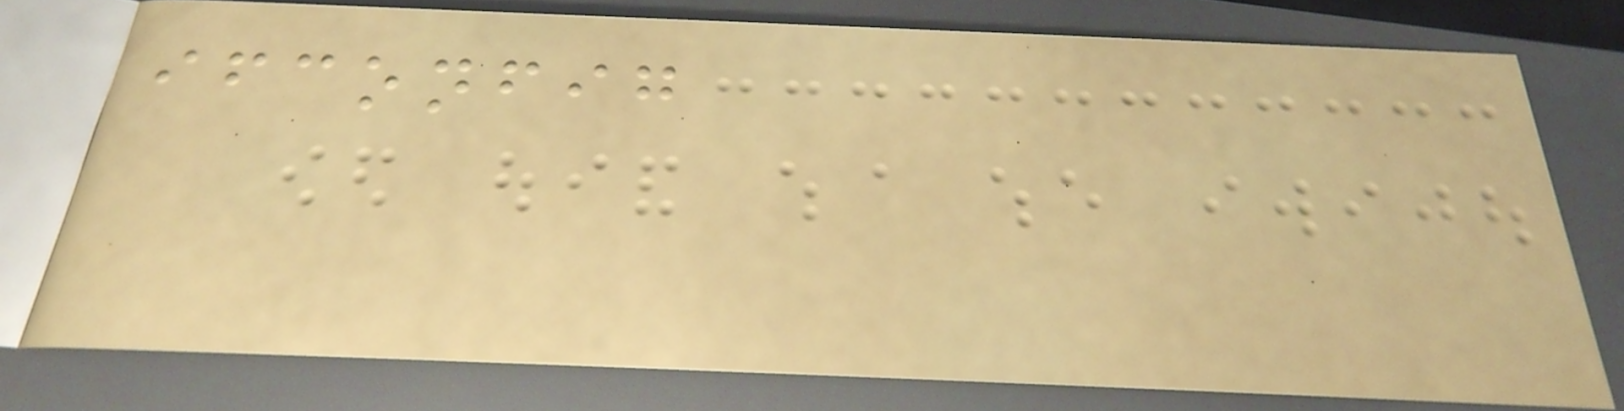ifconfig
